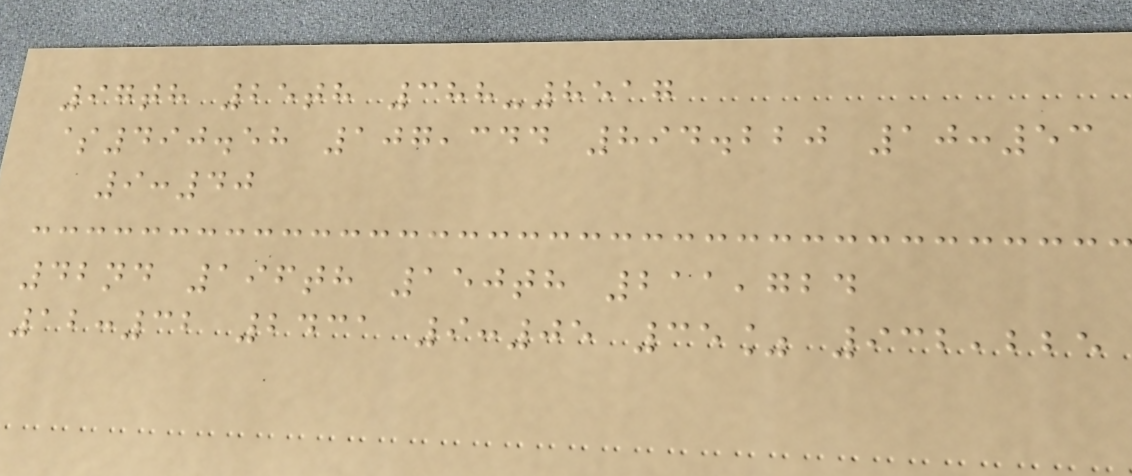97th 25th 388-8517
$490.58 107,344 894.220 10:53
9:40
42nd 196th 150th 211,724
12:32 2431 9:05 35% 932,225
